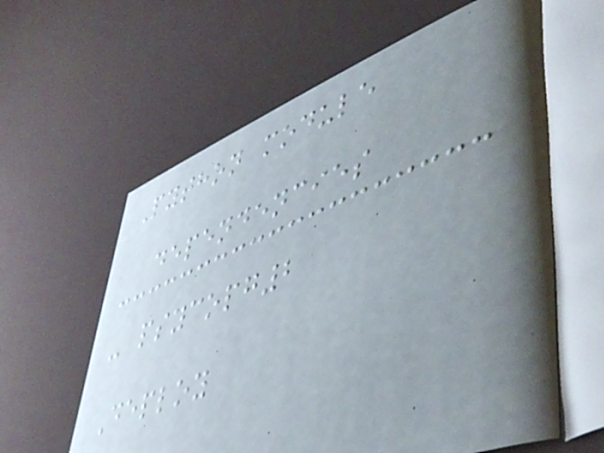Python module
dependencies
- psycopg2
Deploy
